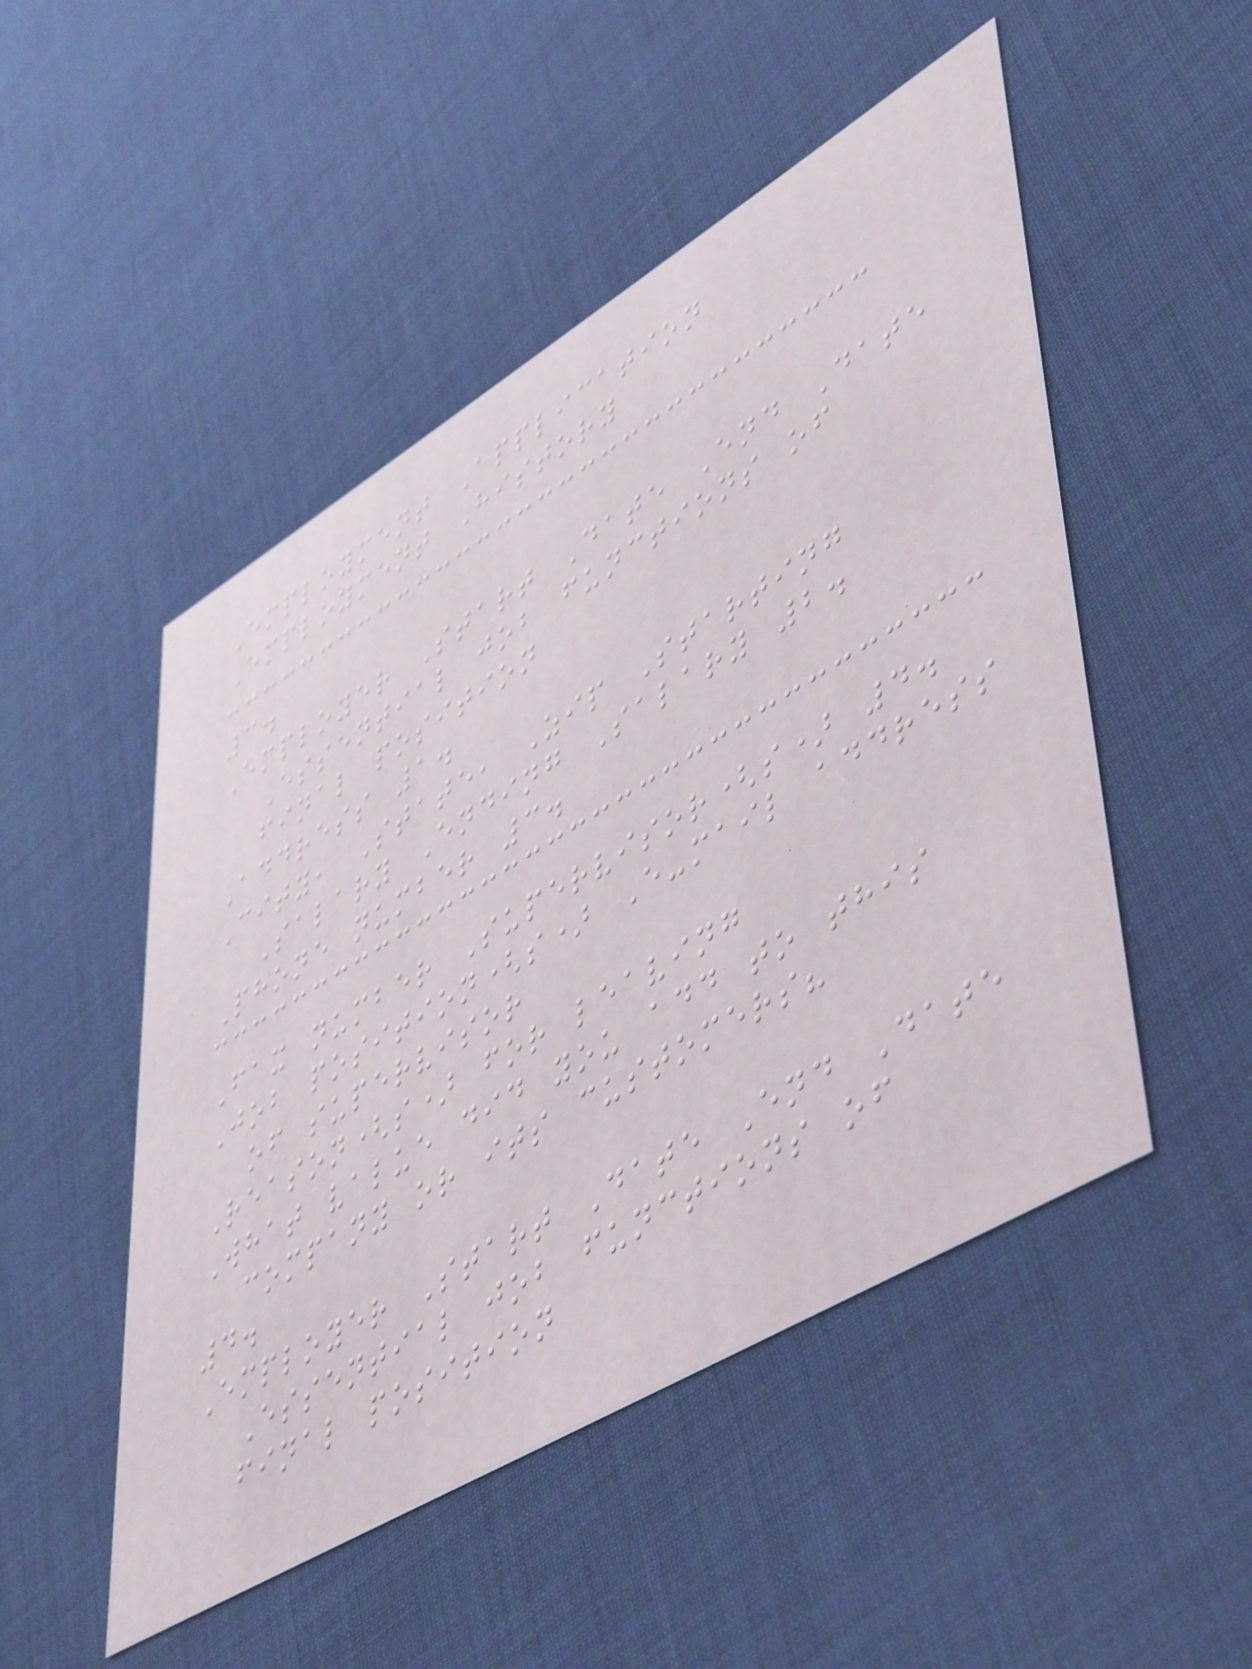Employment Application
Employment History
3.
Employer Start Date End Date
Essential job functions of
final position
Address 1.
City, State, Zip Starting
Salary Ending Salary 2.
Phone number 3.
Fax number Supervisor(s) 4.
Job position(s) E-mail address
of supervisor
Reason(s) for leaving
What value did you add to this
company or its customers?
4.
Employer Start Date End Date
Essential job functions of
final position
